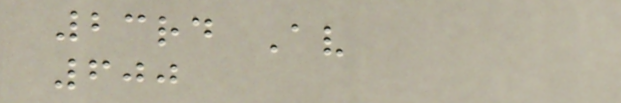23rd Av
600
